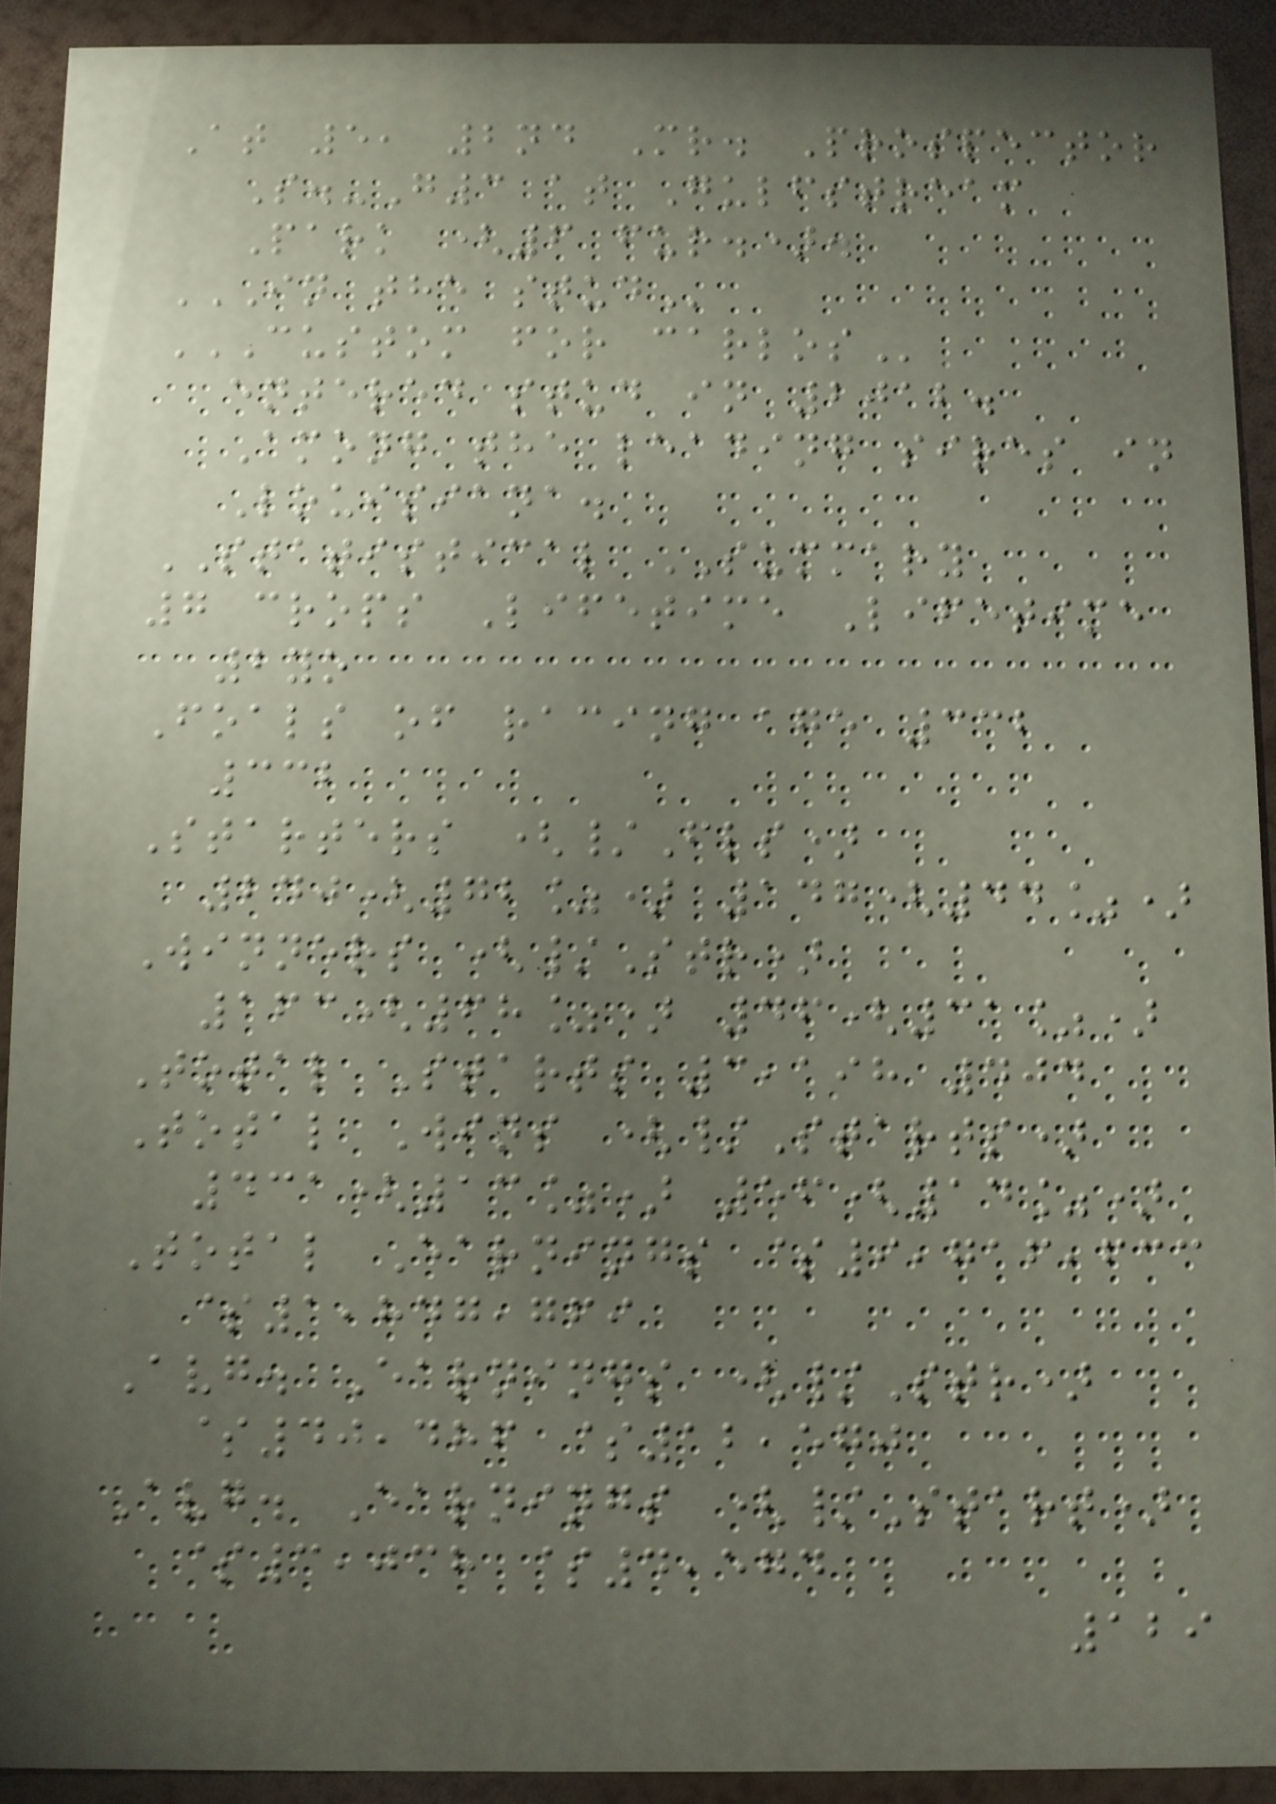At 5, 2nd Mr. Prospector
S.-G3 at Gulfstream
Park (6 fur.).
IN THE STUD
CUSTOM FOR CARLOS
entered stud in 2012.
Among the leading sires in
Louisiana.
STATISTICAL SUMMARY
7 crops Lifetime Lifetime
2yo
Foals of racing age 332
332
Starters (/Fls)
240(72%) 147(44%)
Winners (/Str)
163(68%) 46(31%)
Total Starts 3,198 404
Total Wins (/Starts)
431(13%) 56(14%)
Total Earnings $9,716,633
$1,847,769
Avg. Earnings (/Str)
$40,486 $12,570
Avg. Earnings (/Start)
$3,038 $4,574
129
